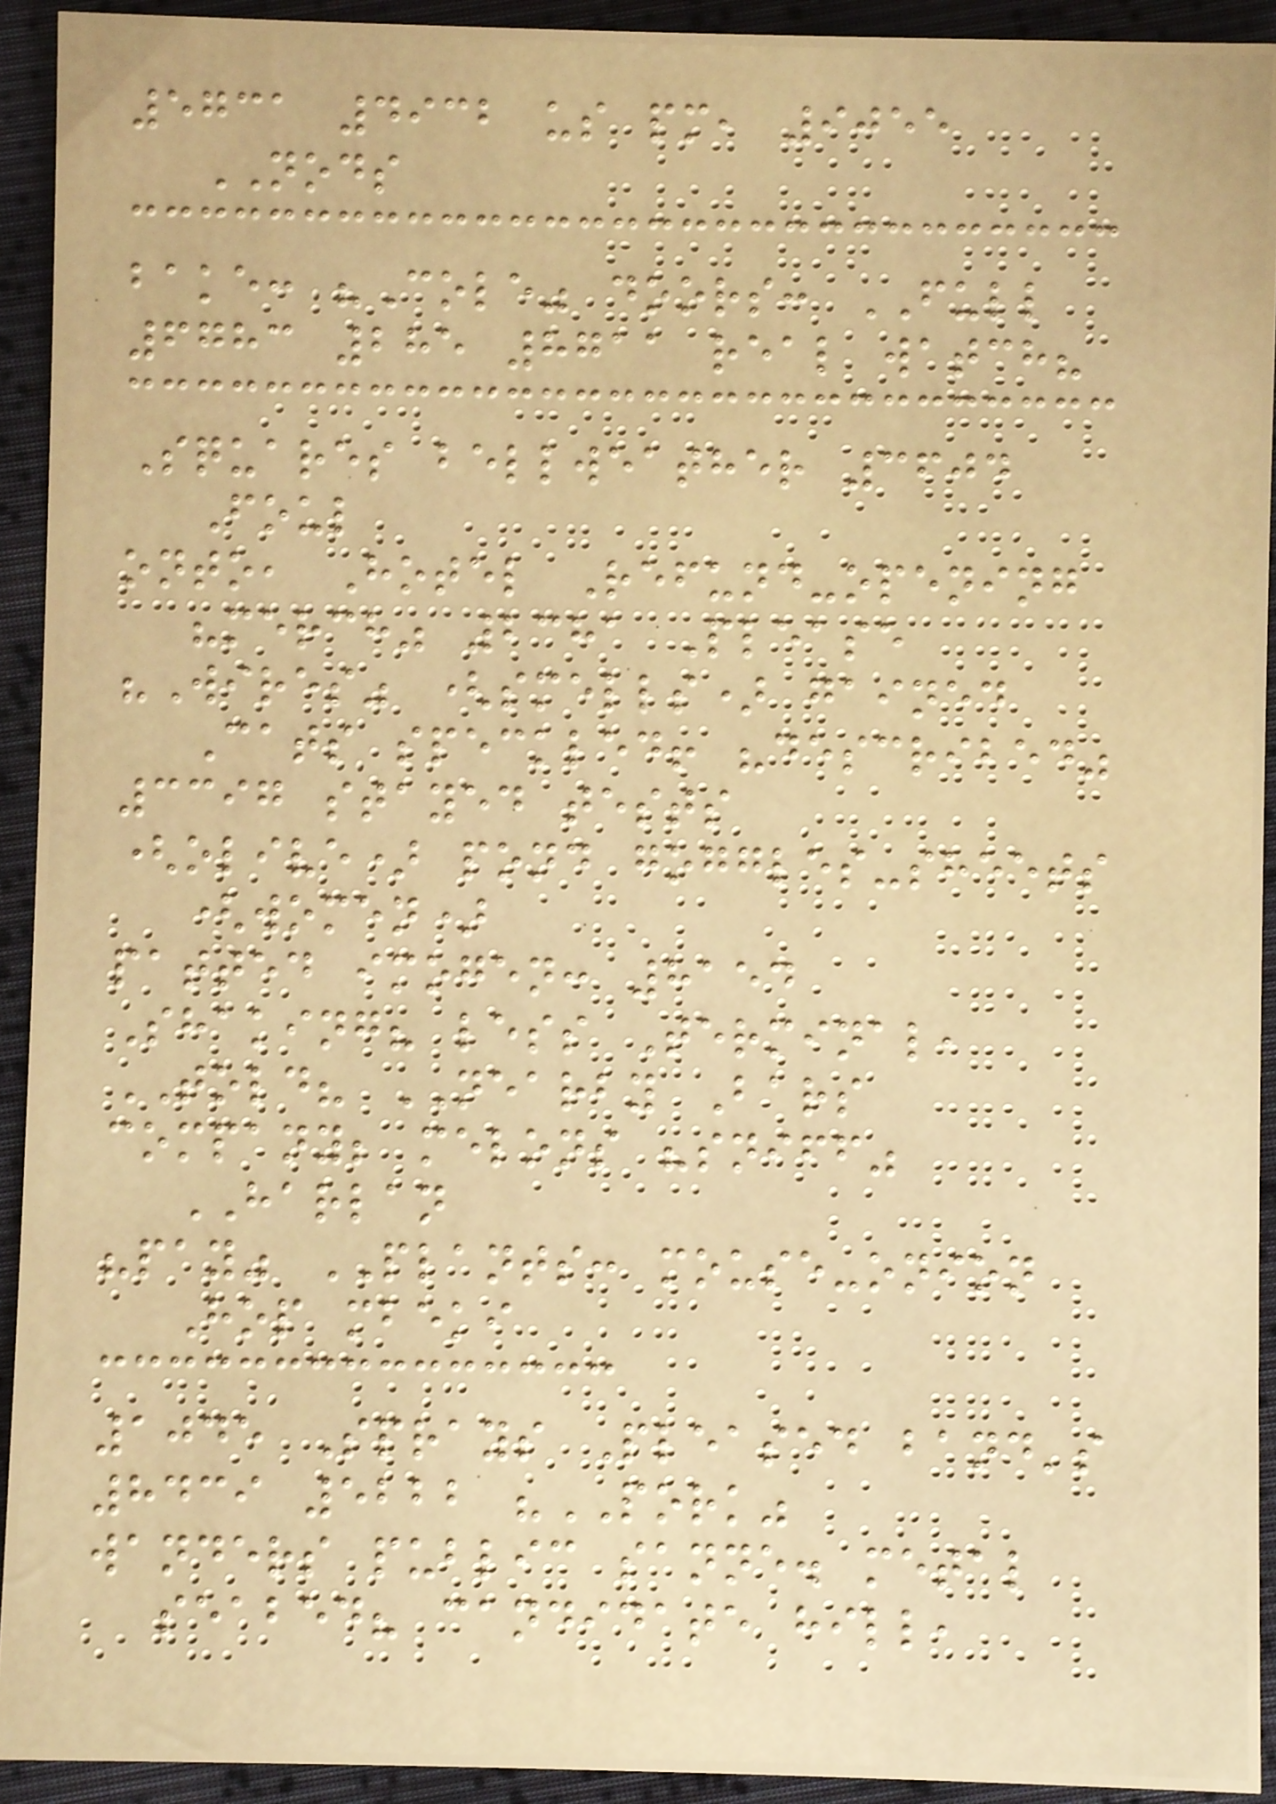5731 4932 us pm, 9055
NODS
bake: "Cole" doors: FULL
6783 285 8711 real watch?
Squares bellweather 3604
Foul
onto, Hotel Refund-opening
"merch" 2381 Please
"Wires" (smells) gained
Cats speckled! "described"
3397 stayed tests
(olive) pond goggles-sheets
(women)
patted imogen: 8154
Shaking? less Terminal,
TOLD? NEARBY Bars
company; melons "sniff"
HARLAN
"pay" PLANTS: mouse-onion
Hop mbeki
1045 Sprays Pleased band's
8439 5222 "PORK"
wanders public sanne. metal
seabed? candidate hill,
